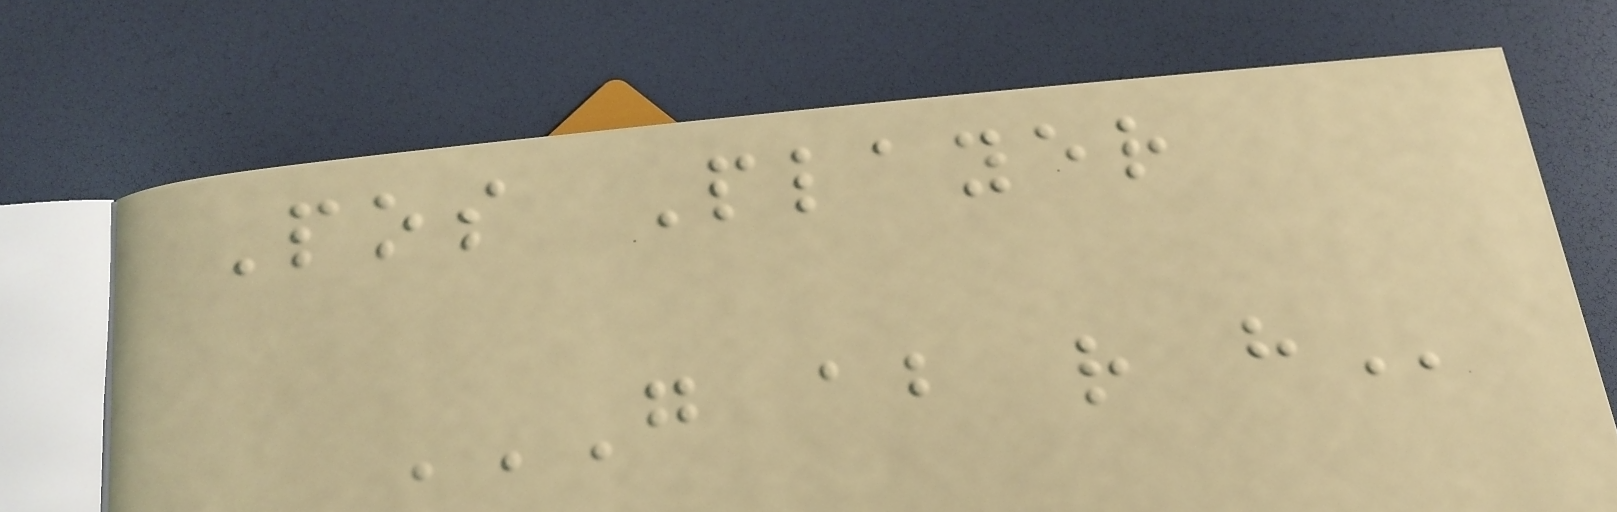Pos Player
G AB R H
